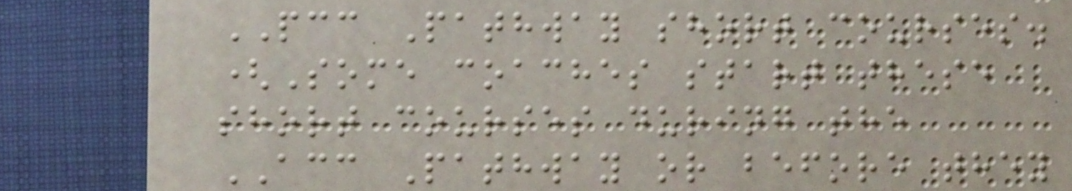PCC Pathway short courses.
(Some coaches start these
short courses during the
ACC Pathway or before they
